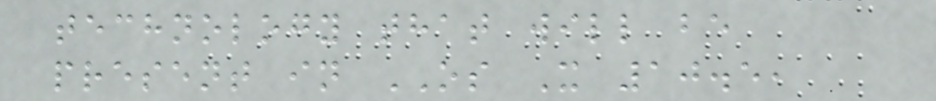technology that will be
present in OS X 10.5,
